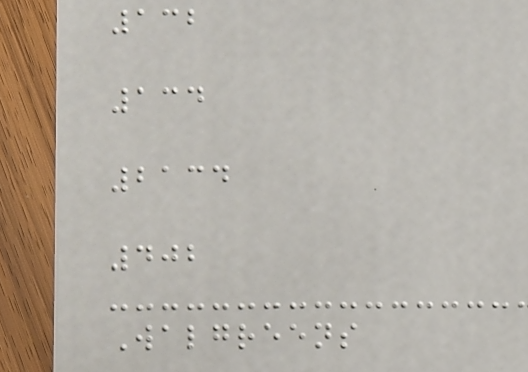132
134
2134
402
Walgreens
